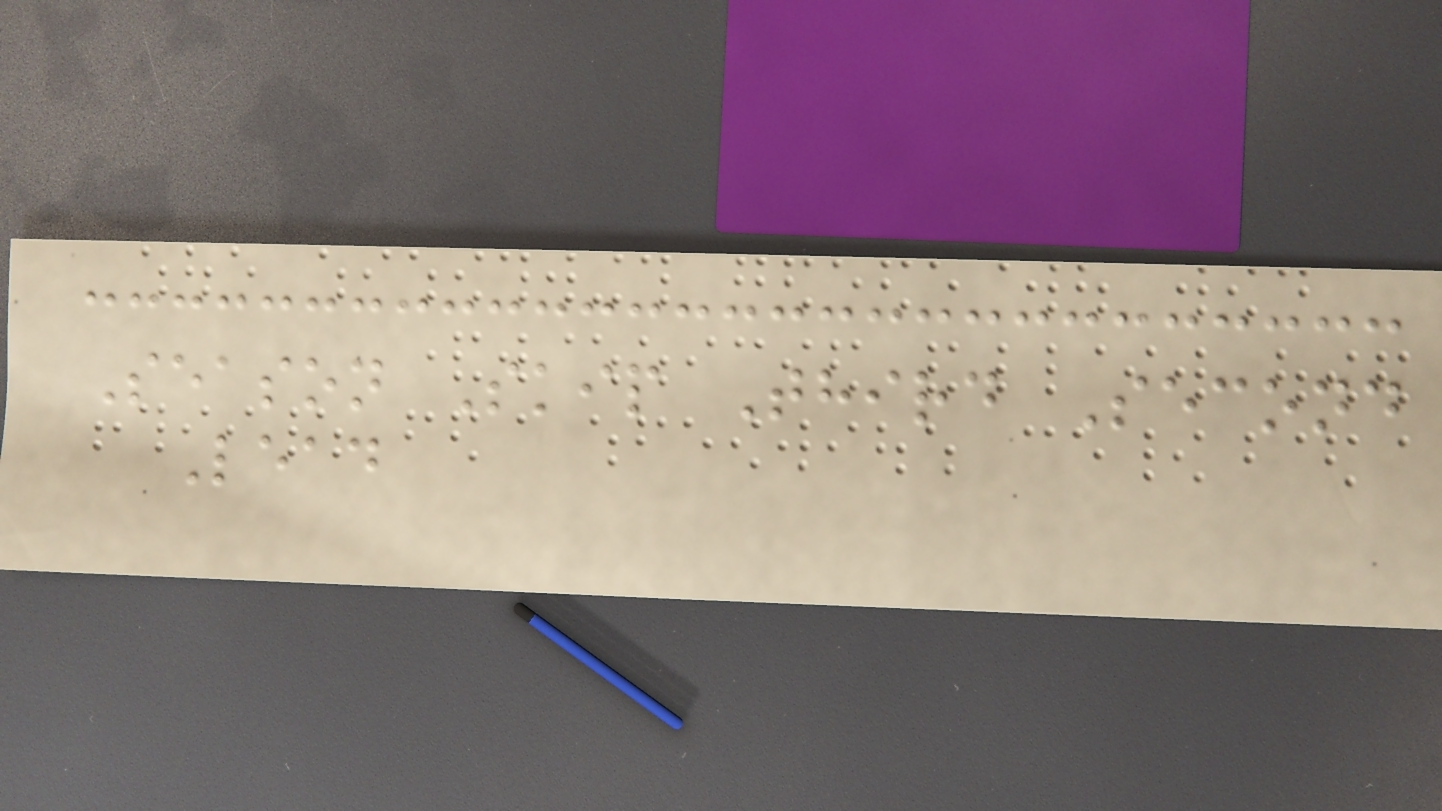Season Skip Third Second
Lead
